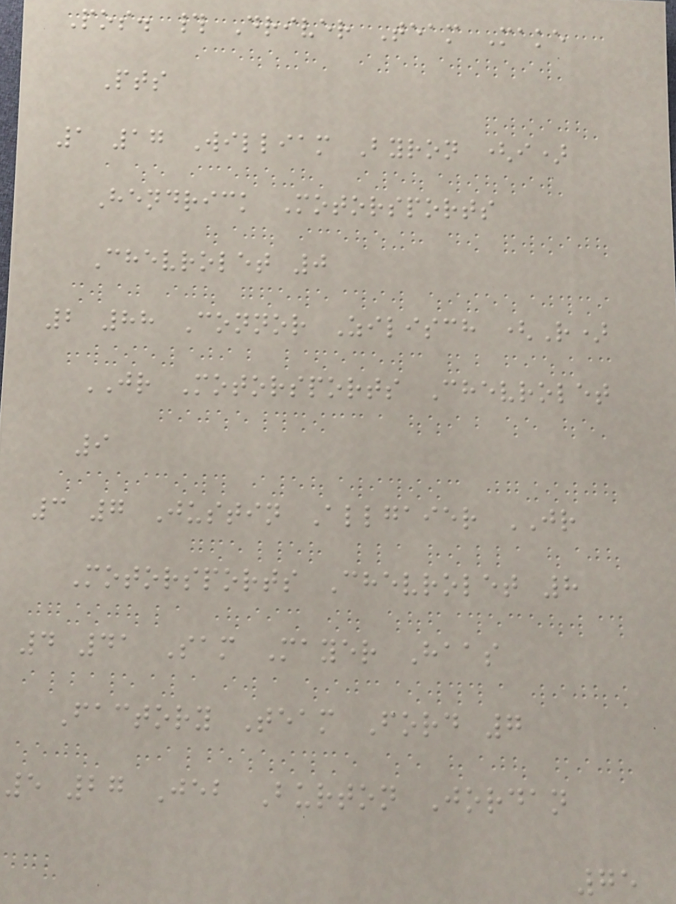Pos. # Driver Team Make
Pts
1 17 William Byron (i)
Hendrick Motorsports
Chevrolet 0
2 88 Connor Zilisch (R)
JR Motorsports Chevrolet
9
3 7 Justin Allgaier JR
Motorsports Chevrolet 8
4 41 Sam Mayer Haas
Factory Team Ford 7
5 27 Jeb Burton Jordan
75
